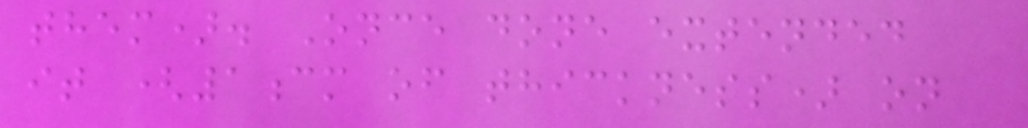them). Once done extended
it (1cm of thickness) on
